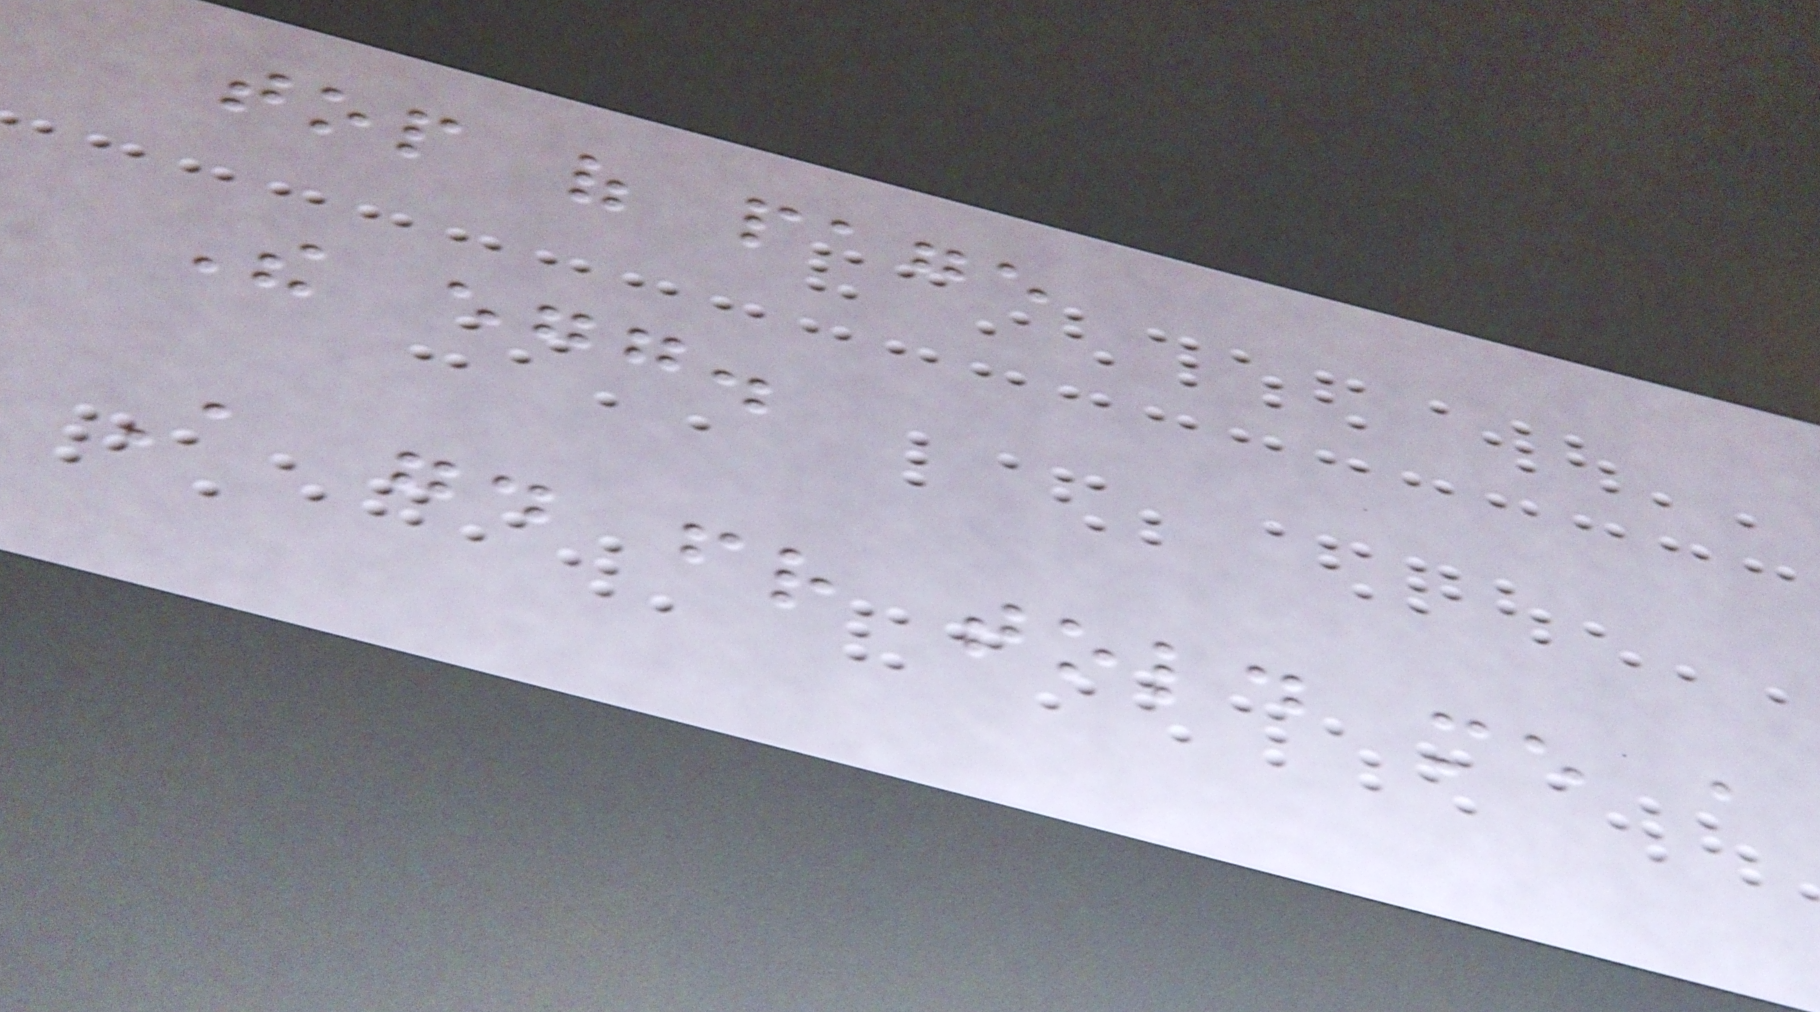top of page
The egg.
A good friend told me a
